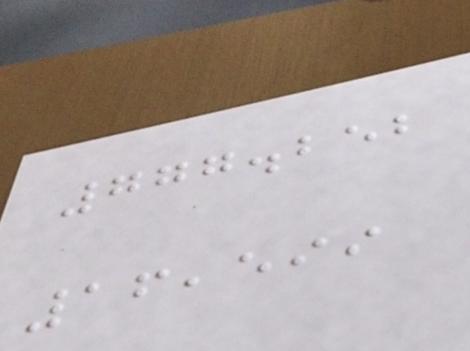777.252
16,599
